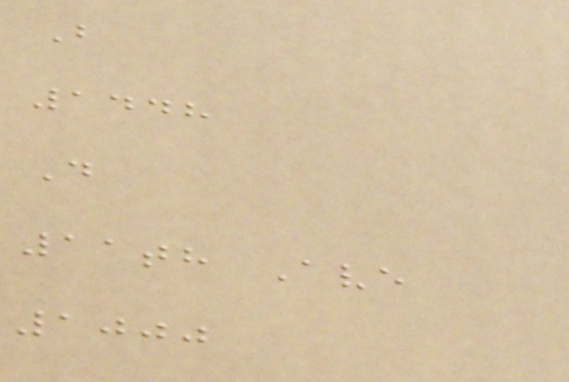B
1448
D
11th Ave
1000
